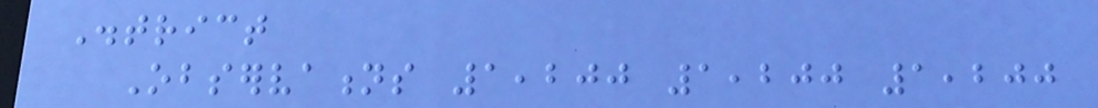District
Observations 1,200 1,200 1,200
